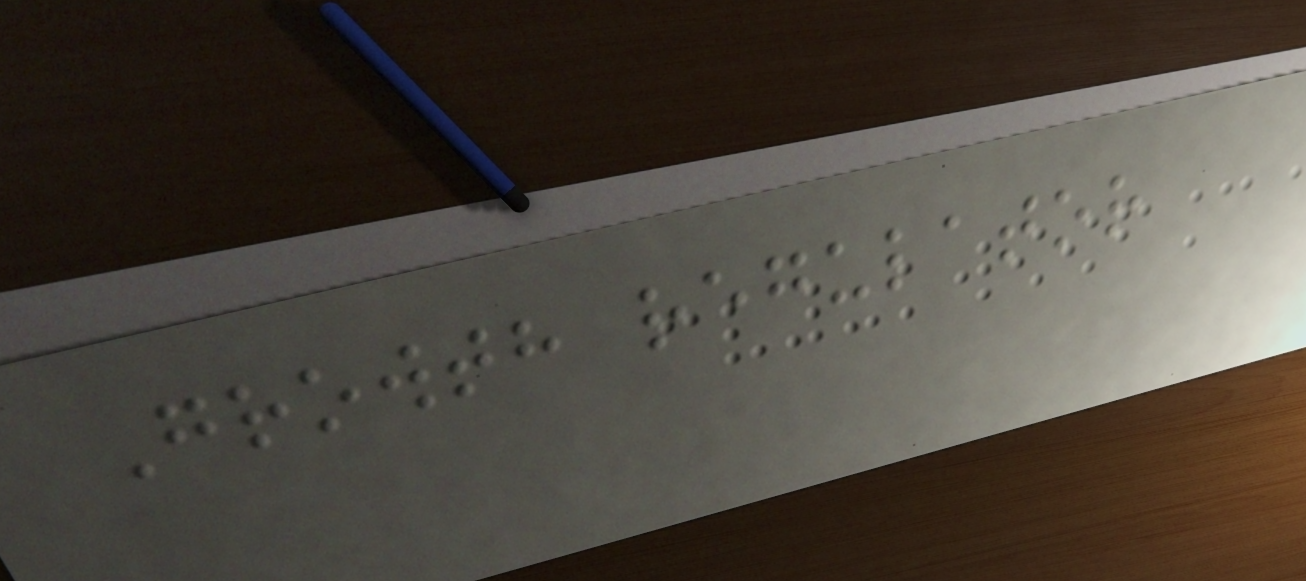Growth regulator
